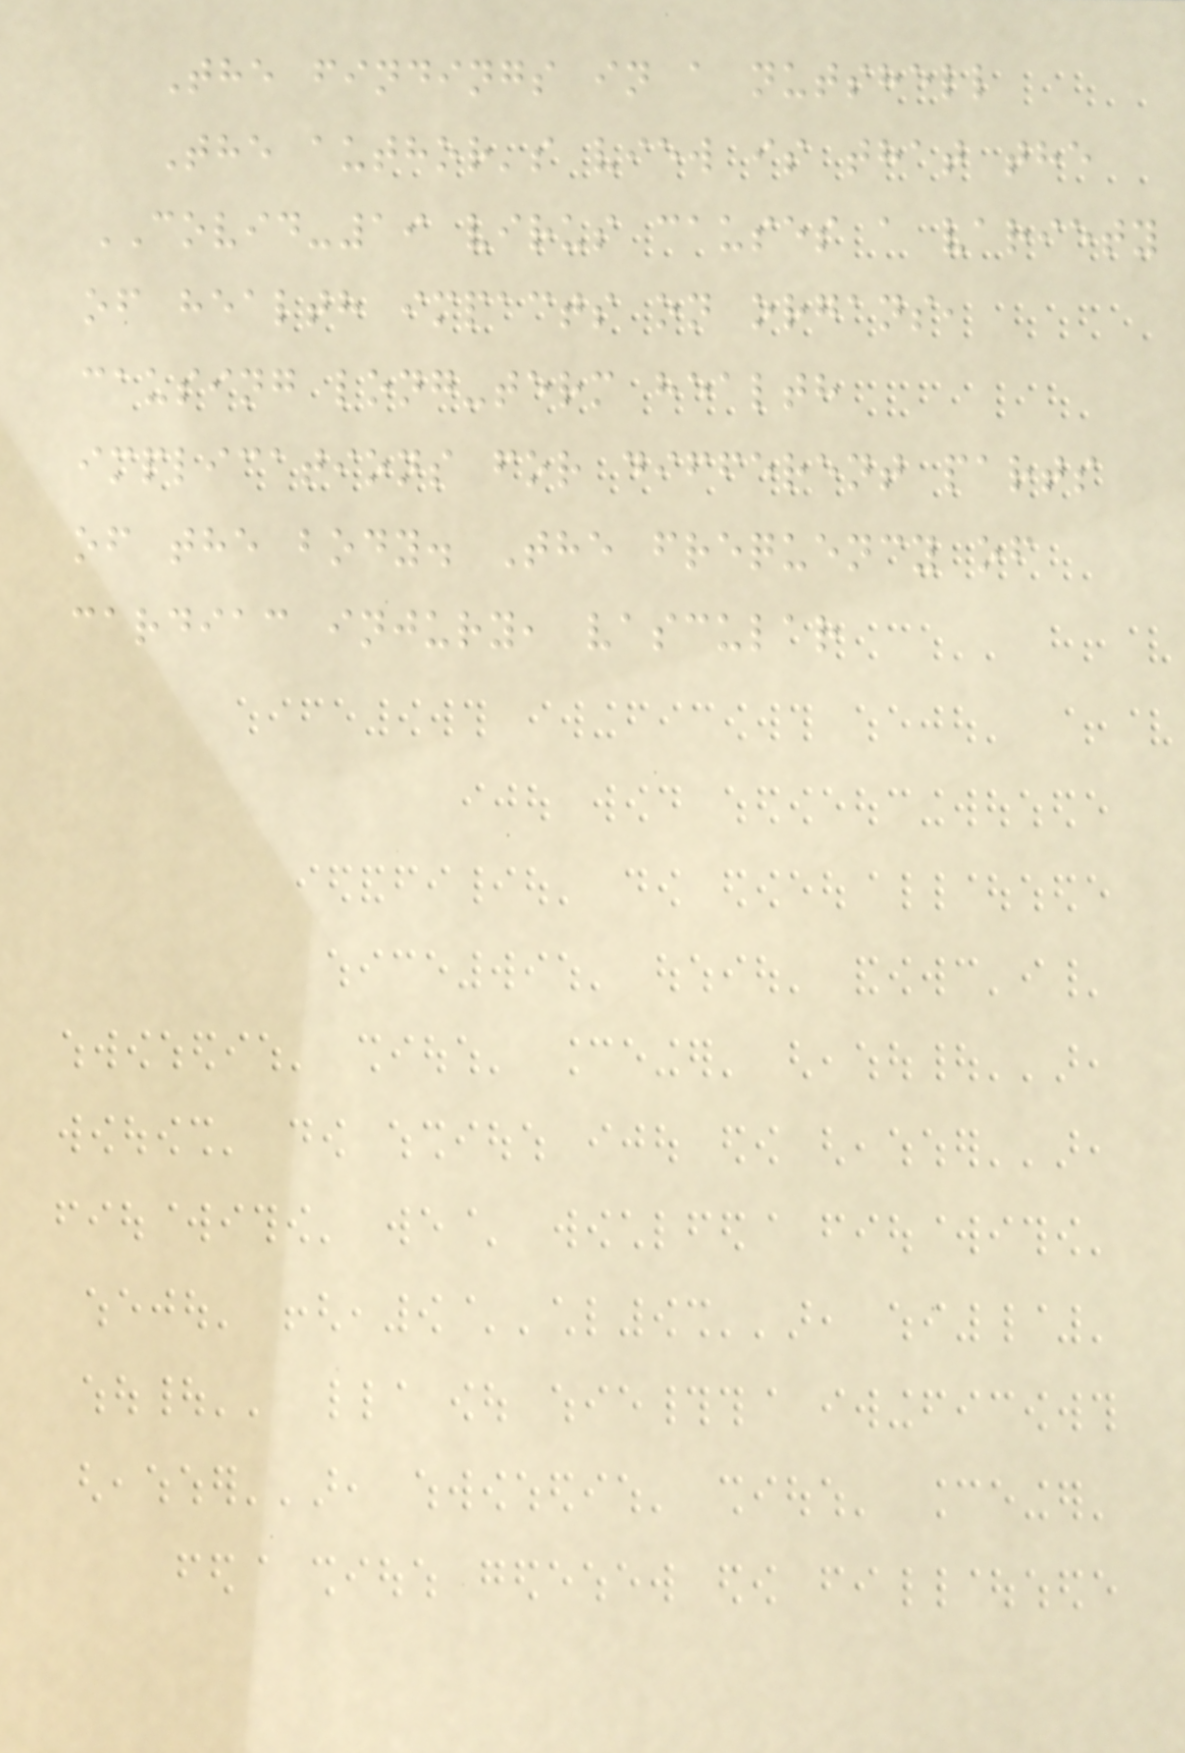The findings in a nutshell
The author's view is that the
COVID-19 virus causes a variety
of health impacts on organs,
causing long-term health
implications for different parts
of the body. The frequency of
cardiac injury, vascular
